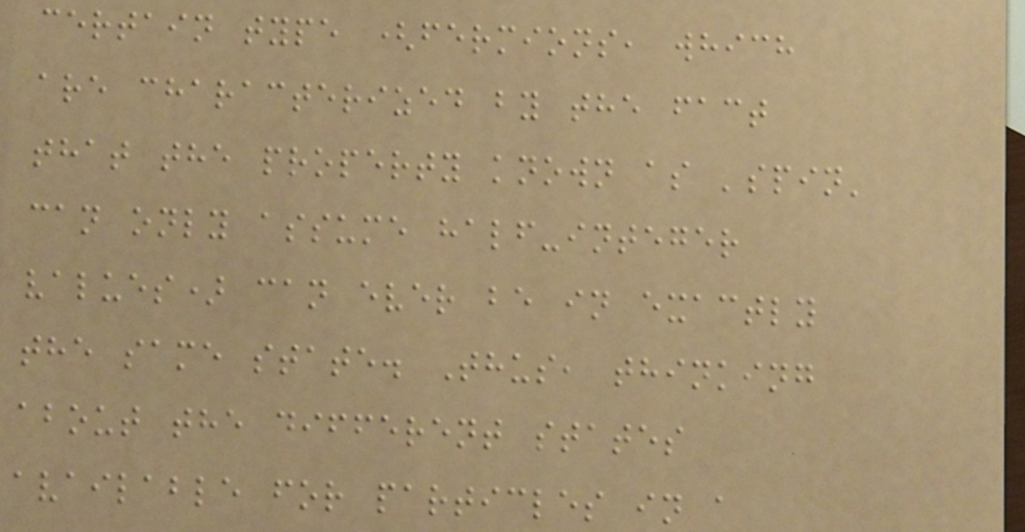certain type (fermions, which
are characterized by the fact
that the property known as 'spin'
can only assume half-integer
values) can ever be in exactly
the same state. Thus, thinking
about the different states
available for particles in a
